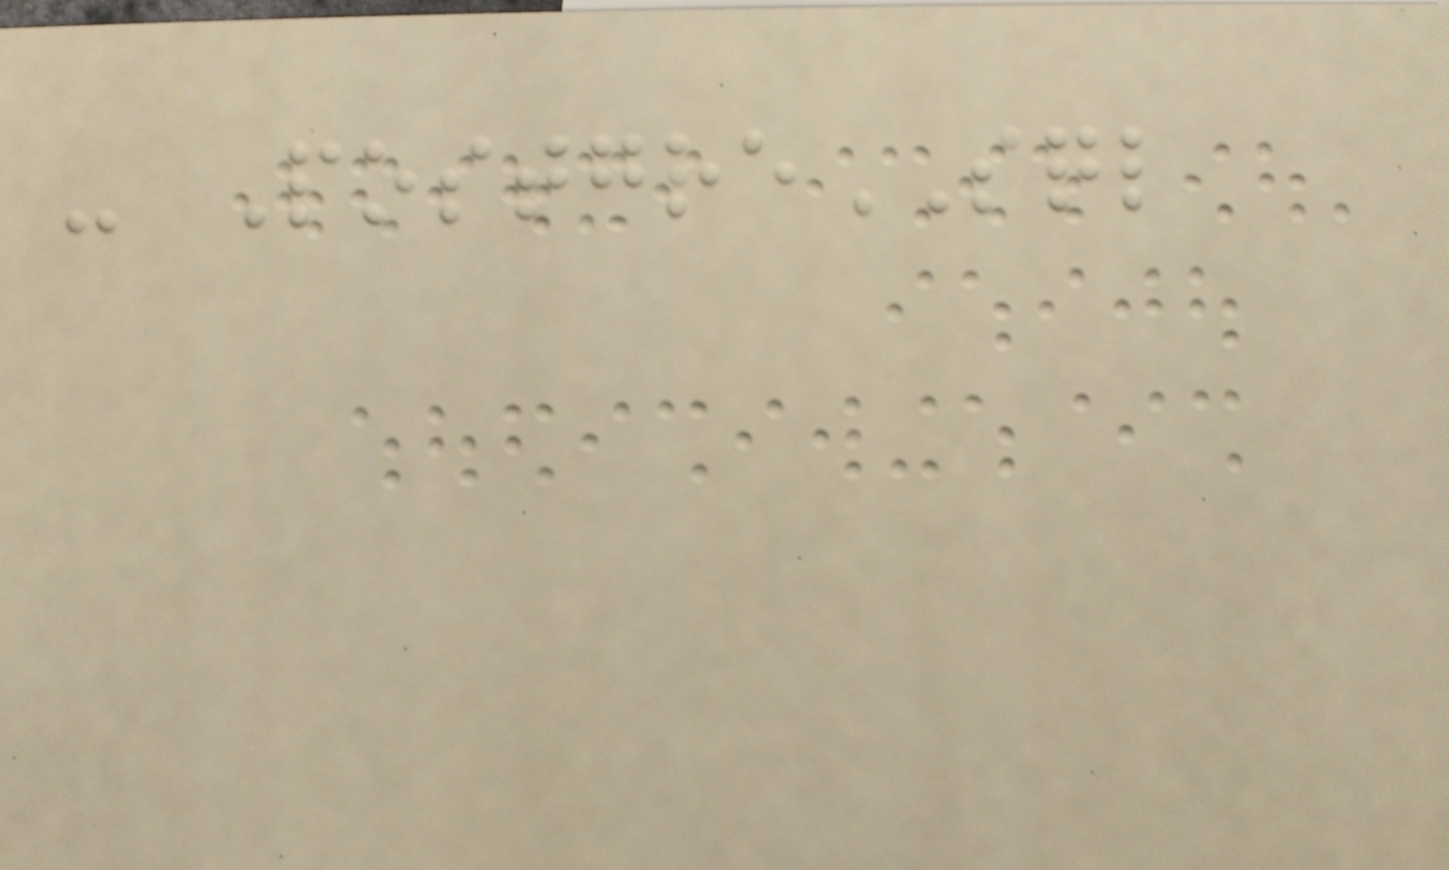- PostgreSQL
